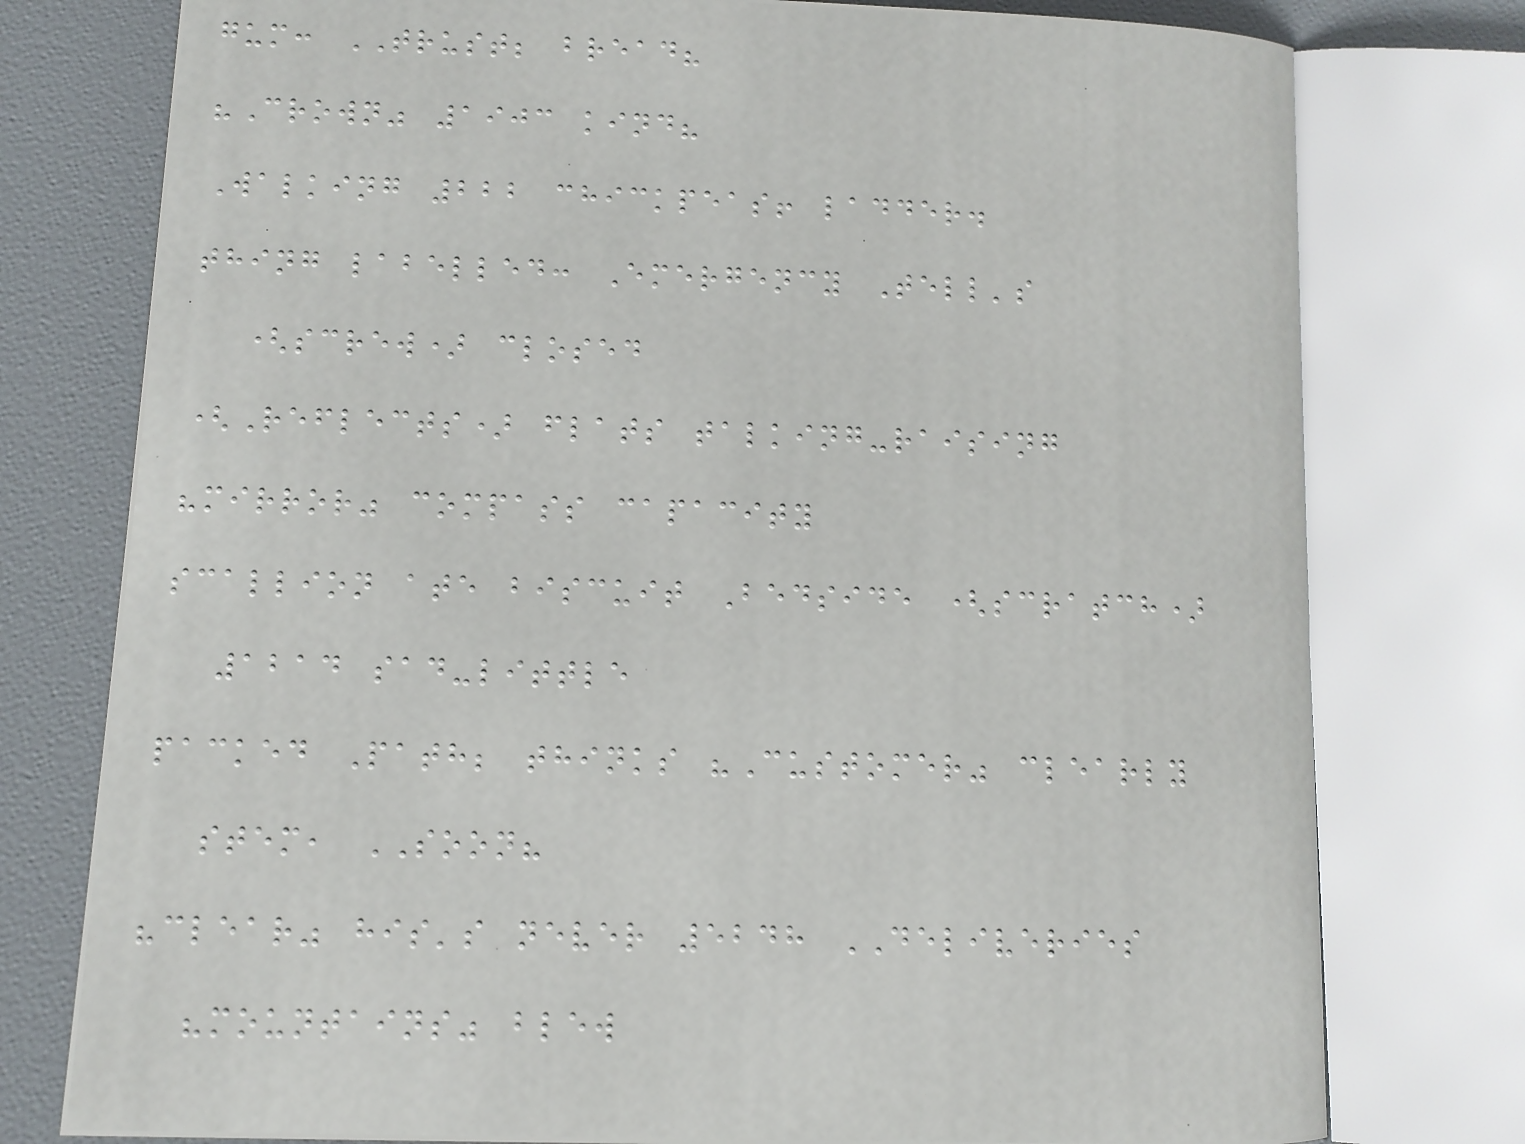gum: TRUST; bread?
"Crown" 1903 kind?
Walking 222 chickpeas! ladder.
thing labelled: Emergency Tell's
(screw) closed
(Reflects) flats talking-raising
"mirror" compass capacity
scallion ate biscuit Bedside (scratch)
1214 sad-little
packed Path; thinks "Customer" clearly
stem, SOON?
"clear" his's never 5248 DELIVERIES
"mountains" blew
